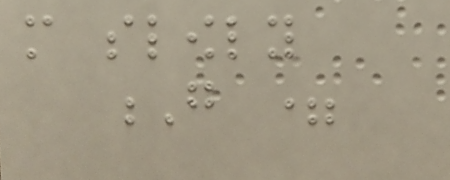more slowly
G =
